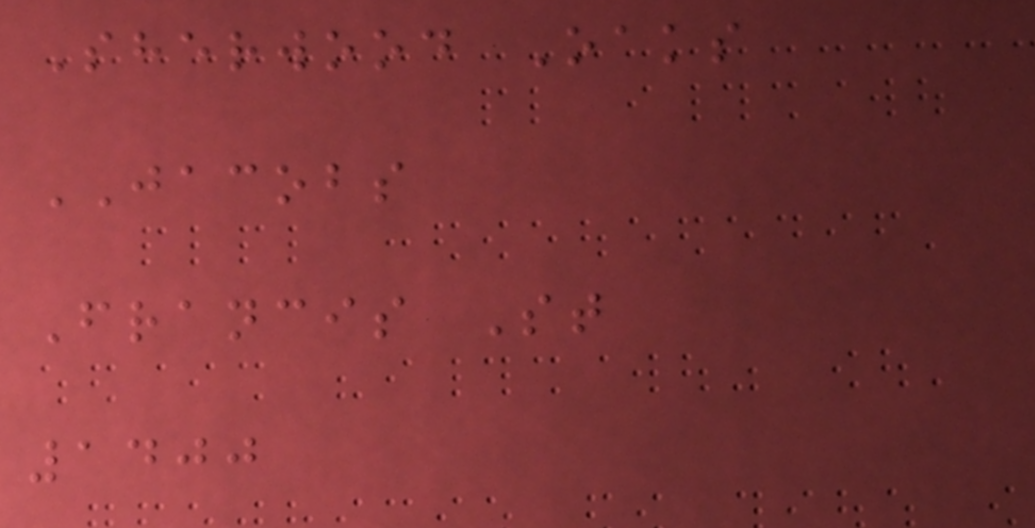Sherwood Oaks
JACOBS
Francis St
1400
